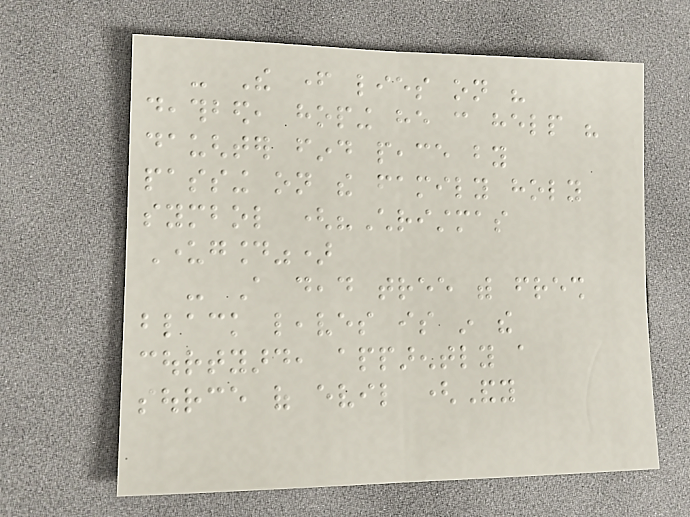- The father lies on his
deathbed, hoping he can help his
daughter find peace by
passing on the family holy
symbol ("Christmas
Undergound")
- A dead tree with fresh
black leaves is in the
courtyard, apparently a
source of evil (Andy
